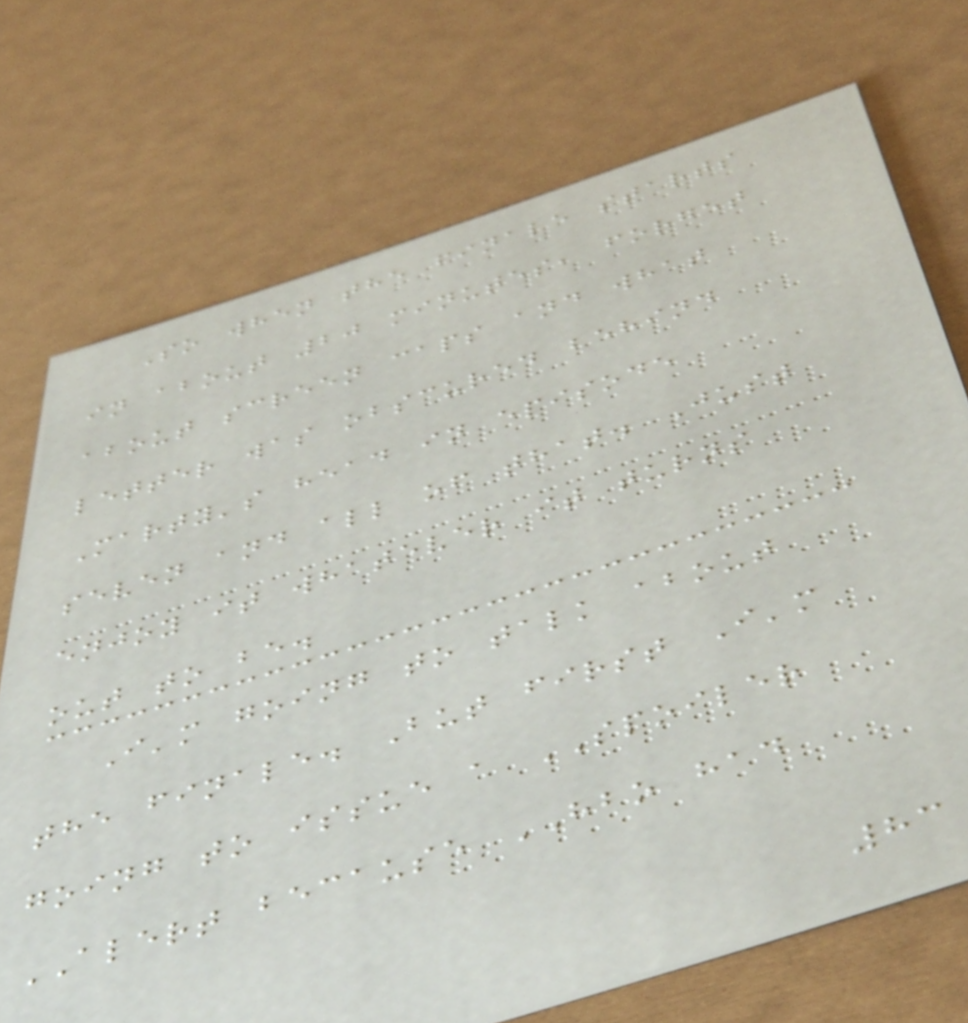So when the finale starts
in about 20 minutes, forget
about screen caps and what
letter was obscured behind
Marty's head in episode
seven and all of that. Just
enjoy it whatever it turns
out to be.
I'm going to talk about
the finale. But first I'm
going to issue a SPOILER
ALERT because HBO had
83
